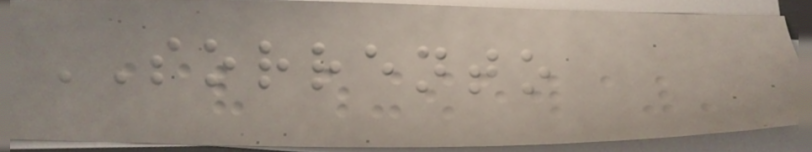SORRENTO
